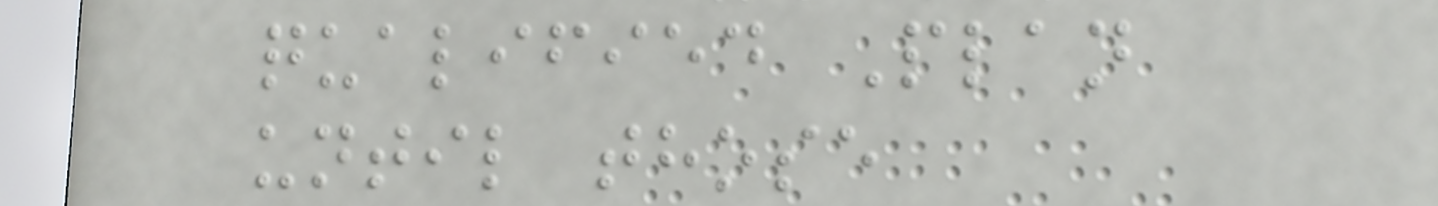qualified Plan
until those
